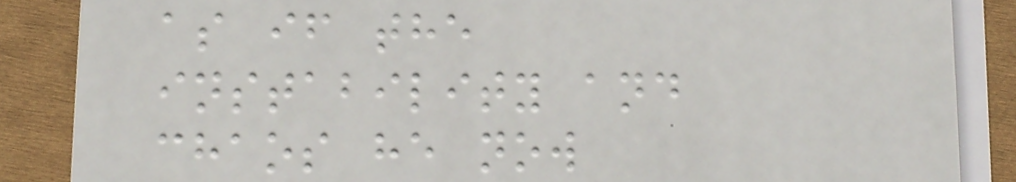as if the
instability and
chaos he now
